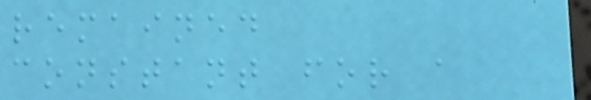remained
constant for a
